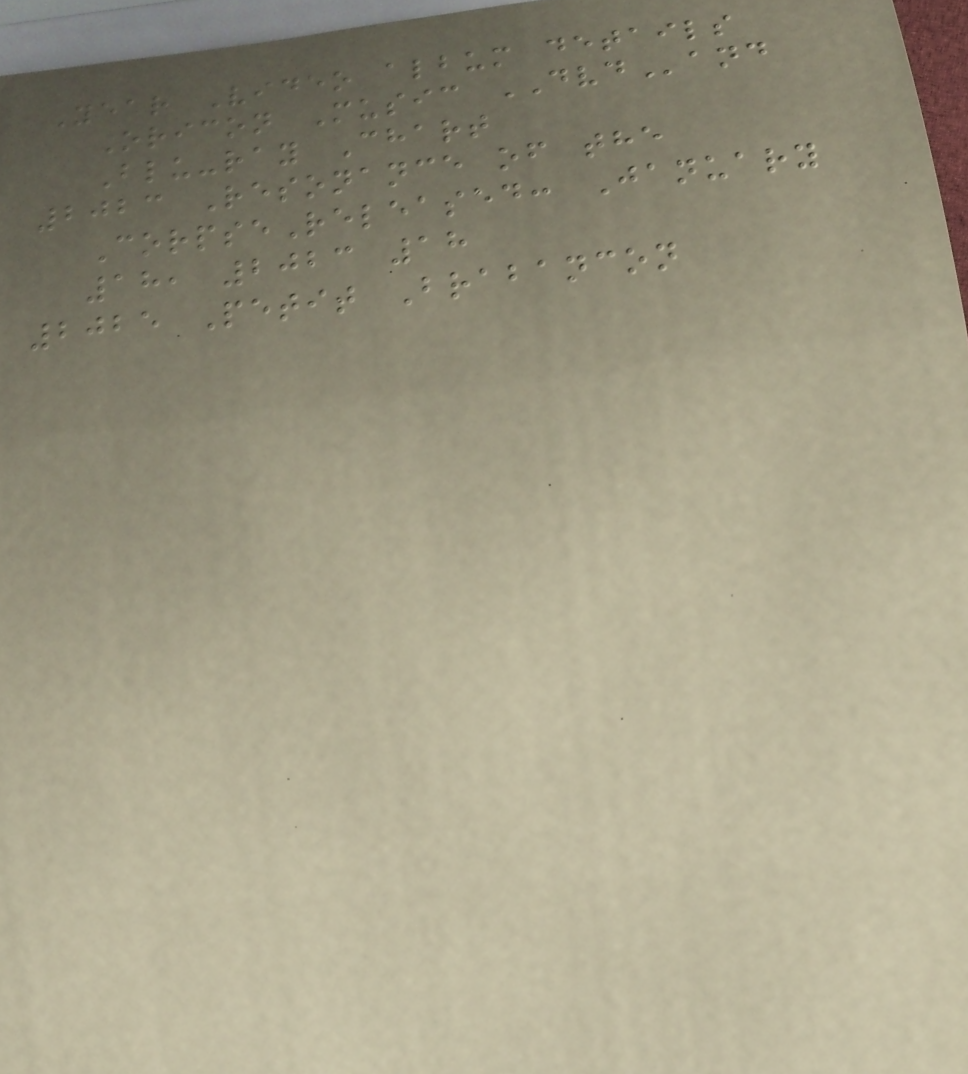Year Video album details
Oricon Music DVDand
Blu-ray Chart
2023 Resonance of the
CorpseReleased: January
18, 2023 18
2025 Petit Brabancon
